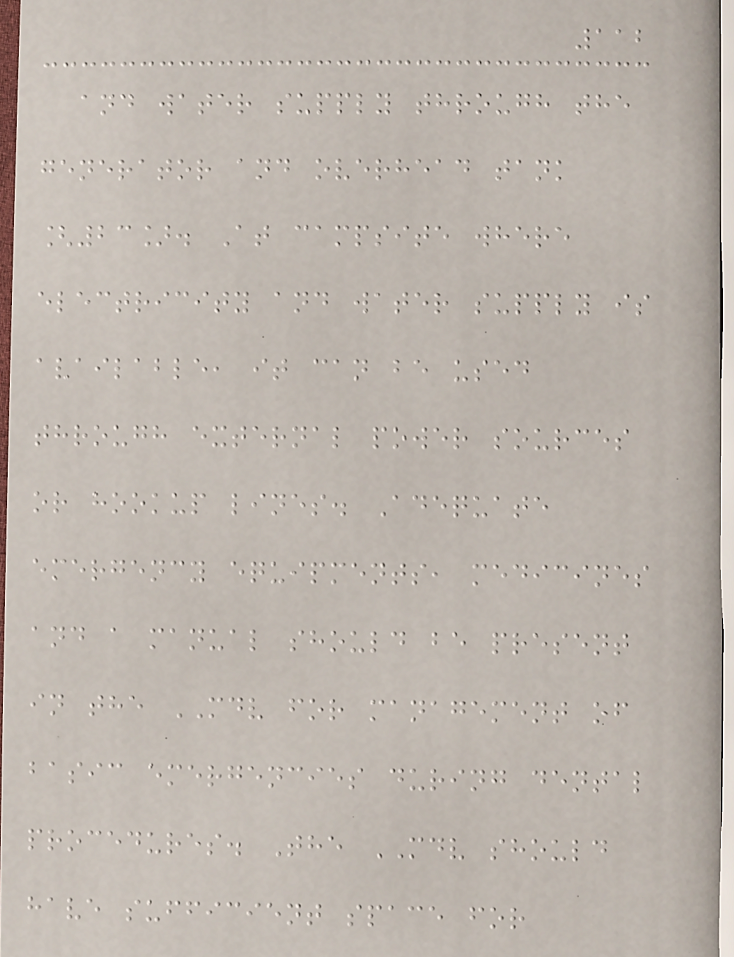112
and water supply through the
generator and overhead tank
[23]. At campsite where
electricity and water supply is
available, it can be used
through external power sources
or hookup lines. Adequate
emergency equipments, medicines
and a manual should be present
in the MDV for management of
basic emergencies during dental
procedures. The MDV should
have sufficient space for
